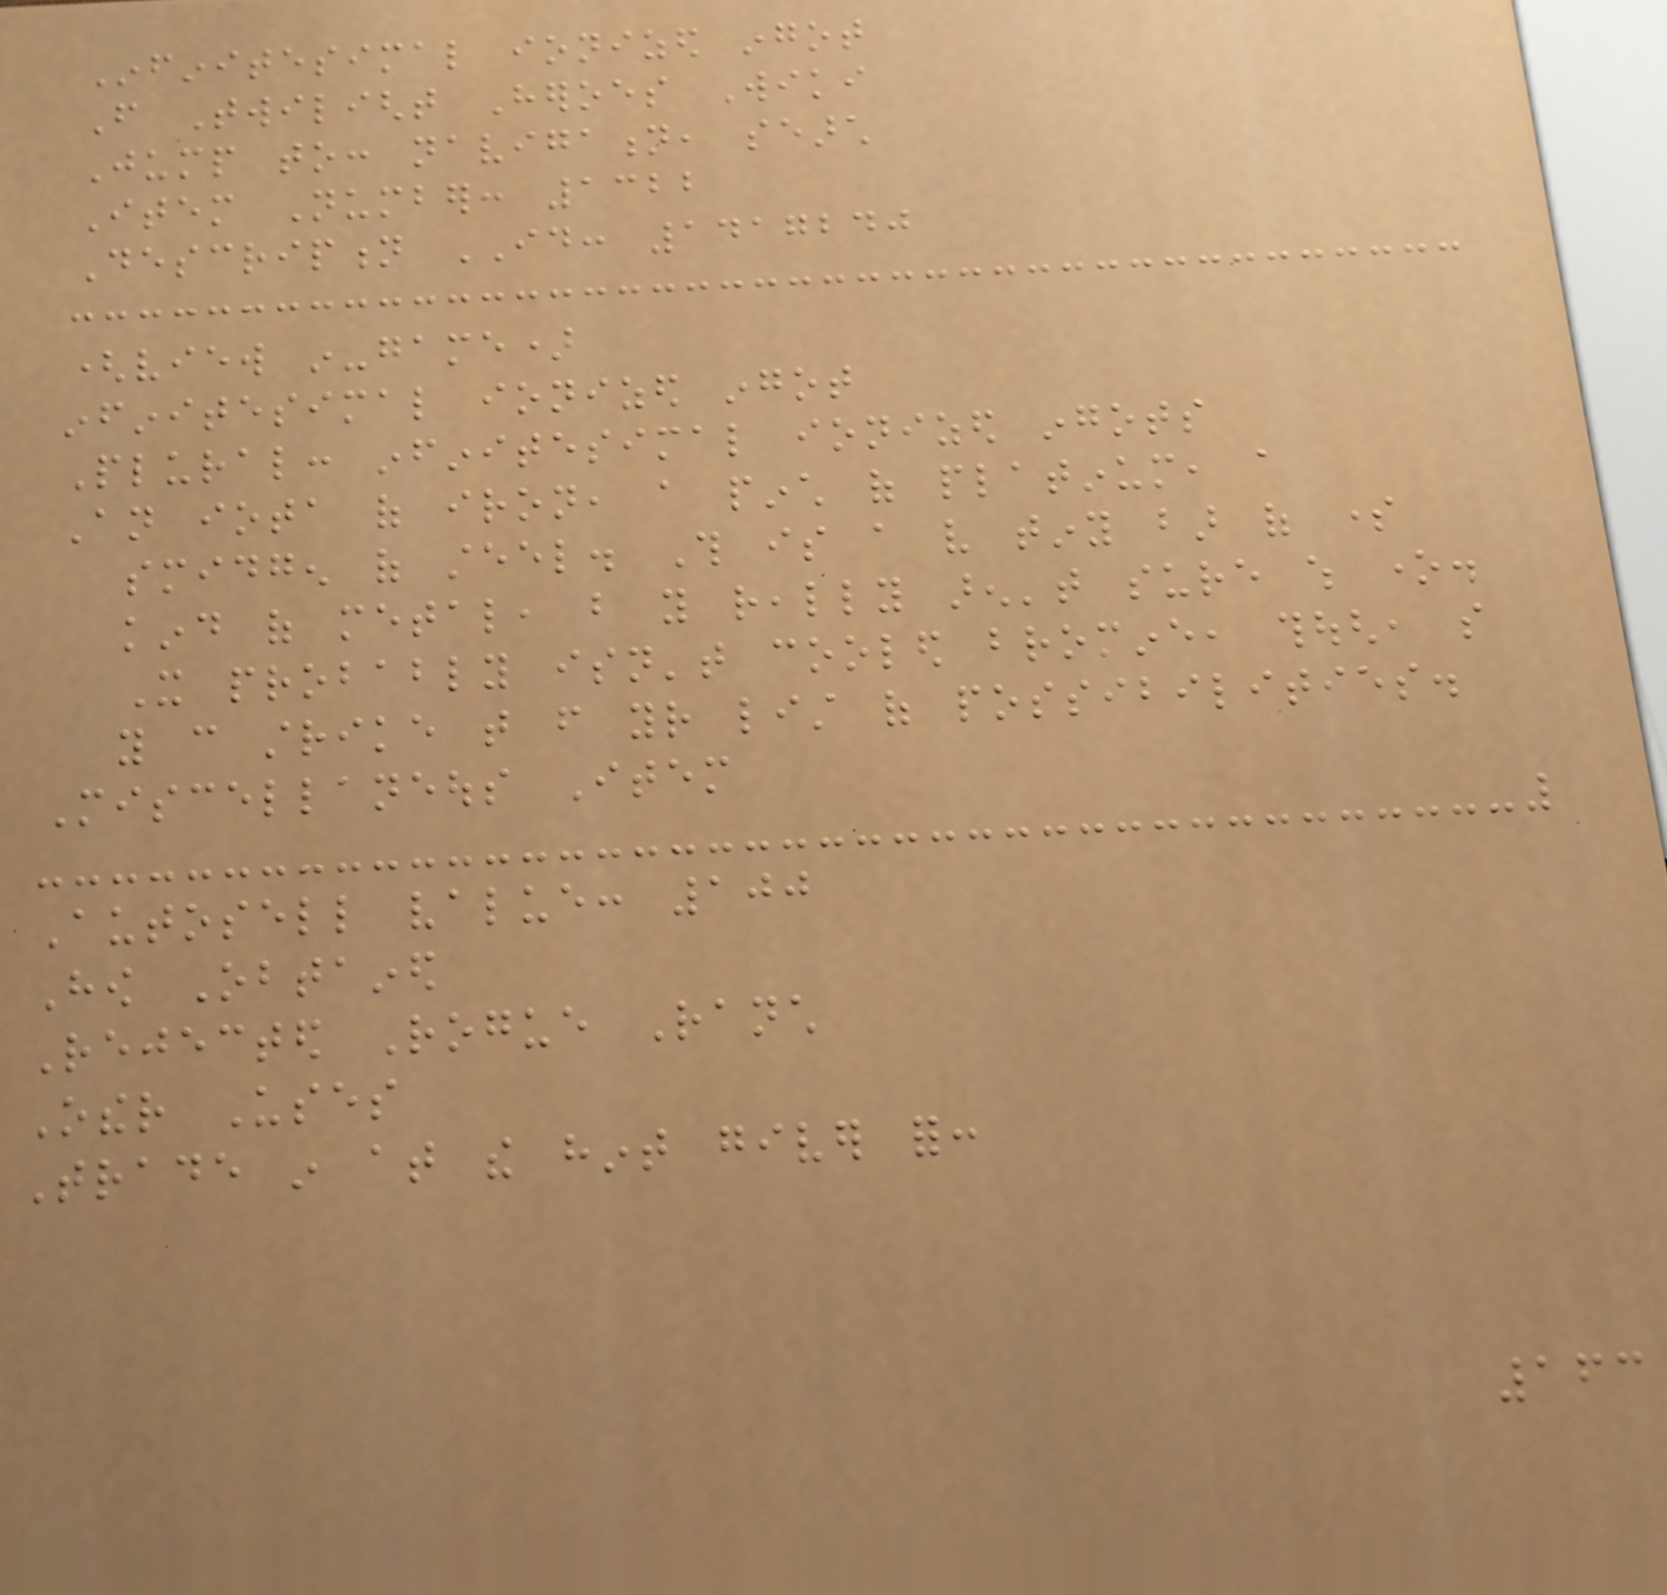Infinitesimal ionized ingot
From Twilight Heroes Wiki
Jump to: navigation, search
Item Number: 1322
Description ID: 1417240
(view in-game)
infinitesimal ionized ingot
Plural: infinitesimal ionized ingots
An iota of iron, a pinch of platinum, a
smidgen of steel. This is a very tiny bar of some
kind of metal, but you really aren't sure which one.
It probably isn't cooled bromine, though, so
you can strike that from your list of possibilities.
Miscellaneous Item
Autosell value: 100
How Obtained
Rejected Rogue Ranch
Other Uses
Trade in at the hint giver for:
163
